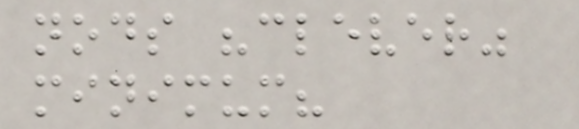nods "clever"
minimum?
